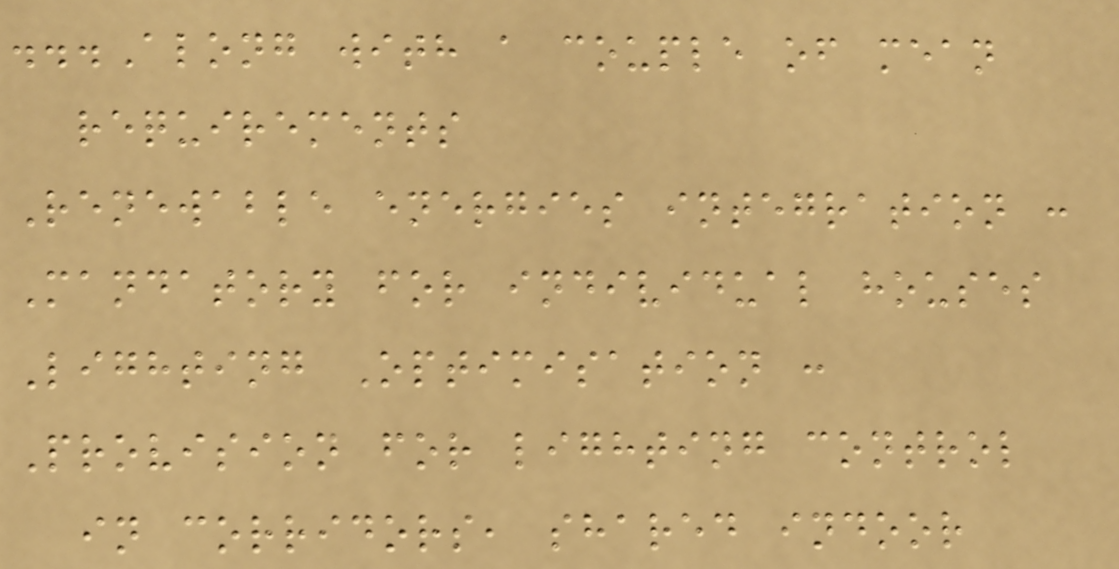...Along with a couple of mean
requirements
Renewable energies integration :
Mandatory for individual houses
Lighting Optimisation :
Provision for lighting control
in corridors, shared indoor
